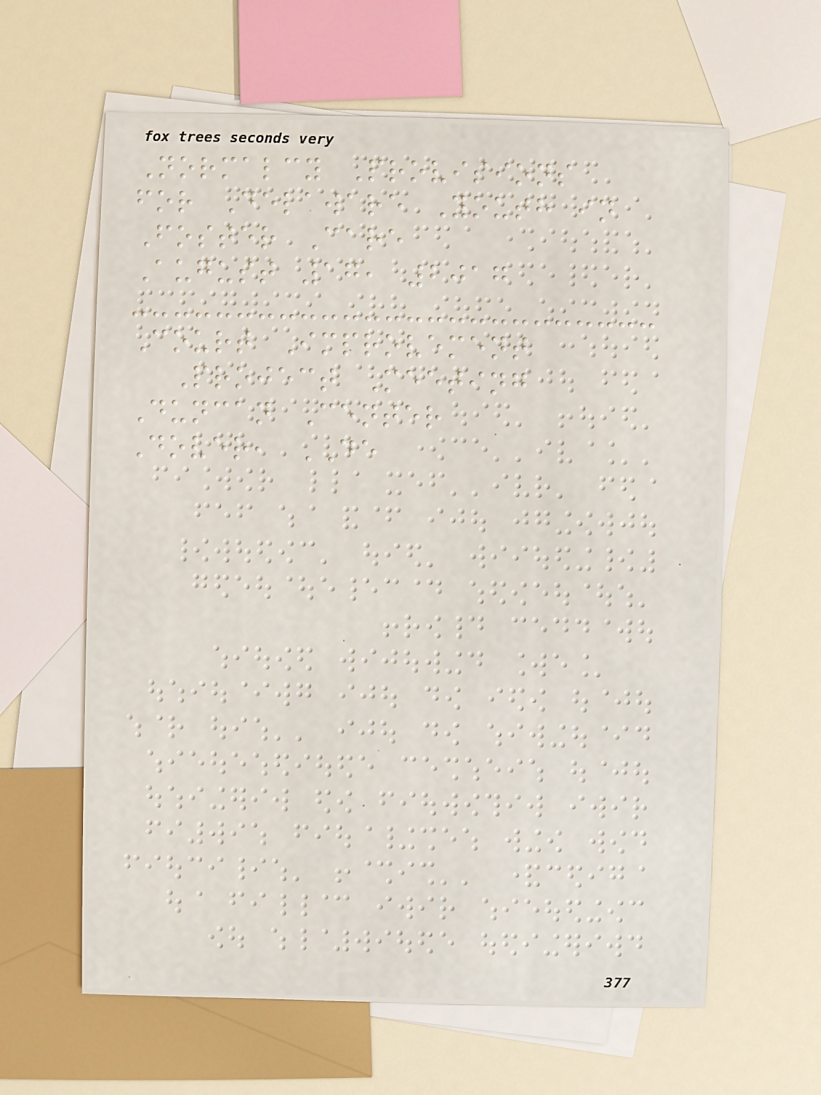Normalcy Provisions
for Delaware Youth in
Foster Care
August 17, 2017
Court Improvement
Project Meeting
Duncan Center
Dover, DE
